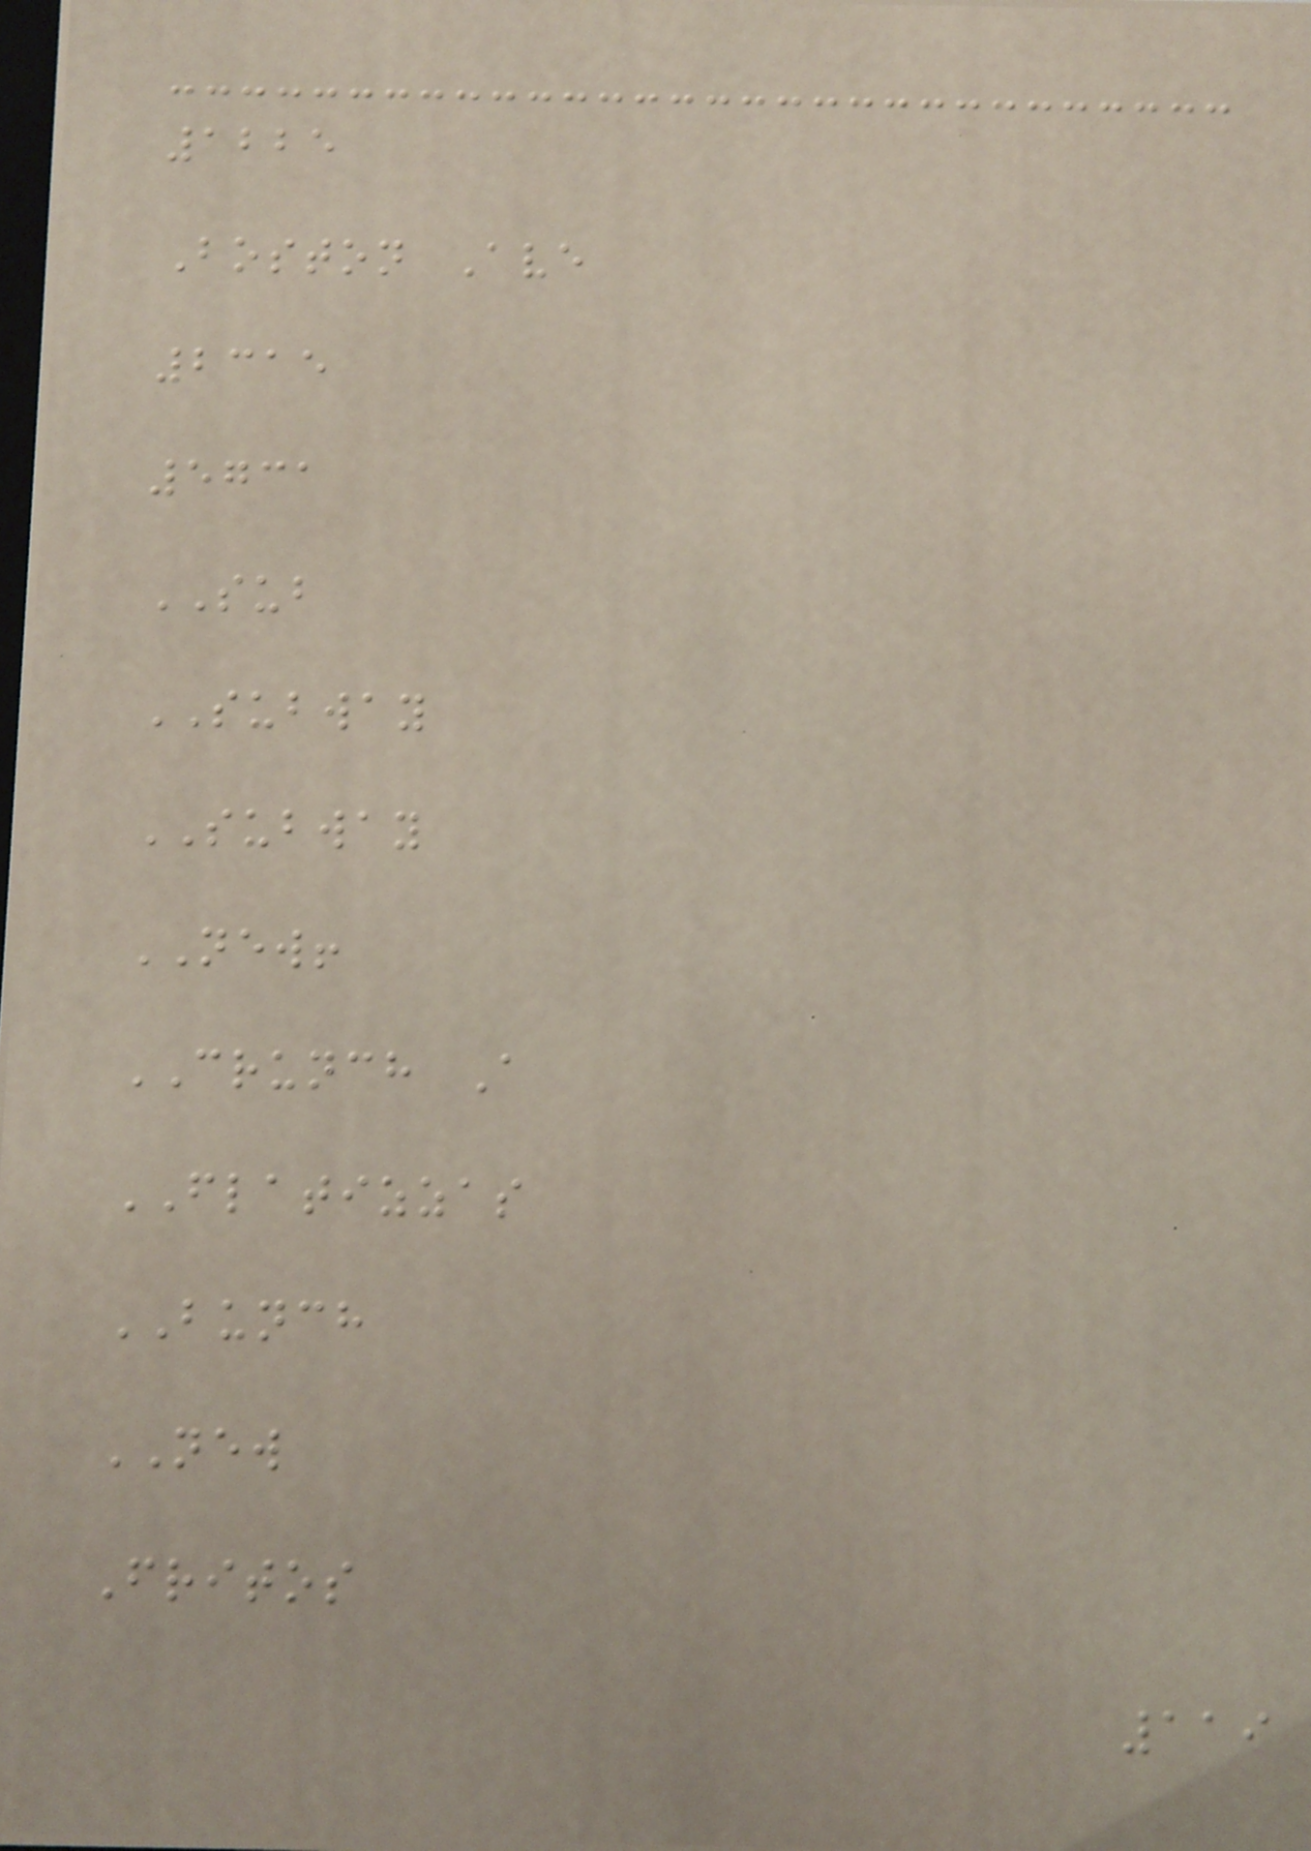1225
Boston Ave
2315
5731
SUB
SUBWAY
SUBWAY
NEW!
CRUNCH A
FLATIZZAS
BUNCH
NEW
Fritos
119
